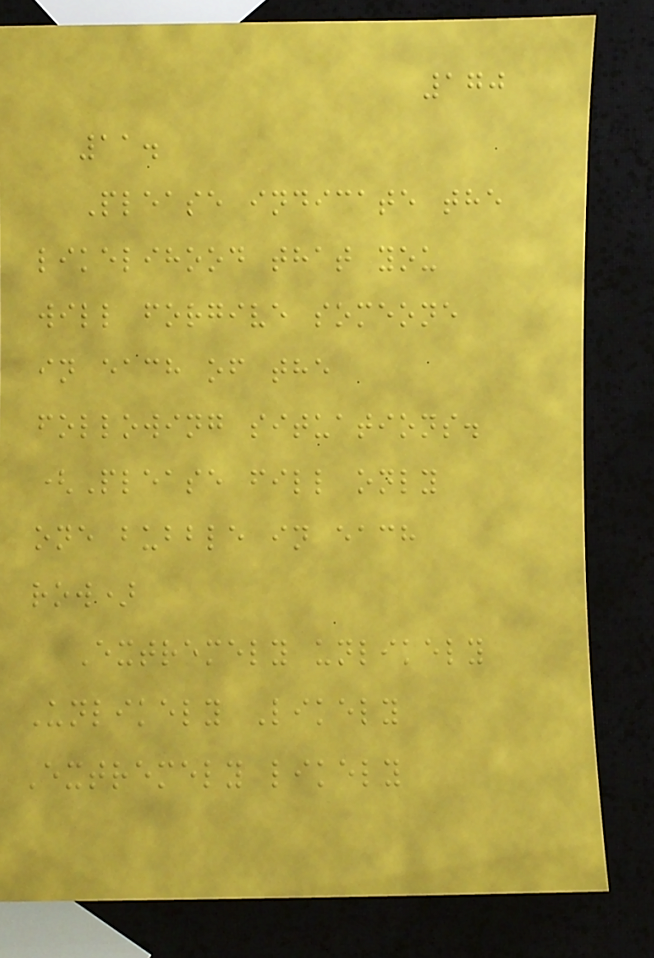170
11.
Please indicate the
likelihood that you
will forgive someone
in each of the
following situations.
(Please fill only
one bubble in each
row)
Extremely unlikely
Unlikely Likely
Extremely likely
